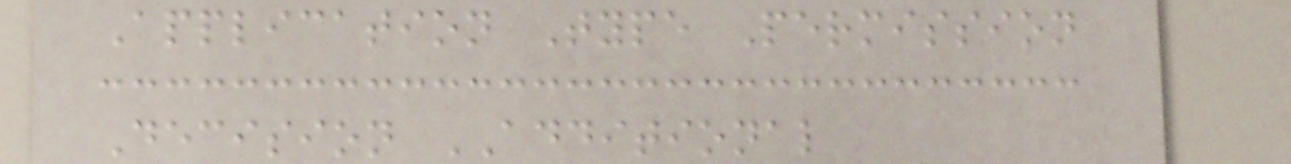Application Type Permission
Decision ADDITIONAL
